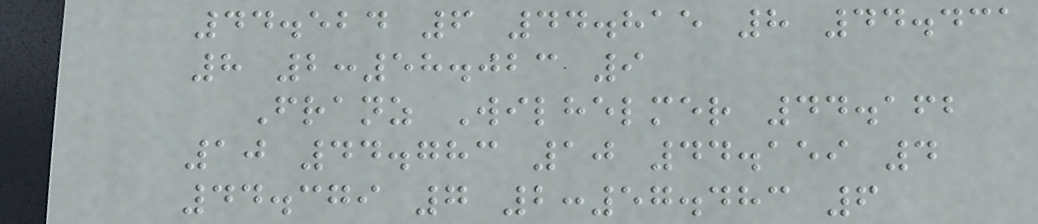44.524 6 44.815 8 44.431
8 2:58.023 9
Franz Wilhelmer 44.162
10 44.783 10 44.159 4
44.379 7 2:57.483 6
